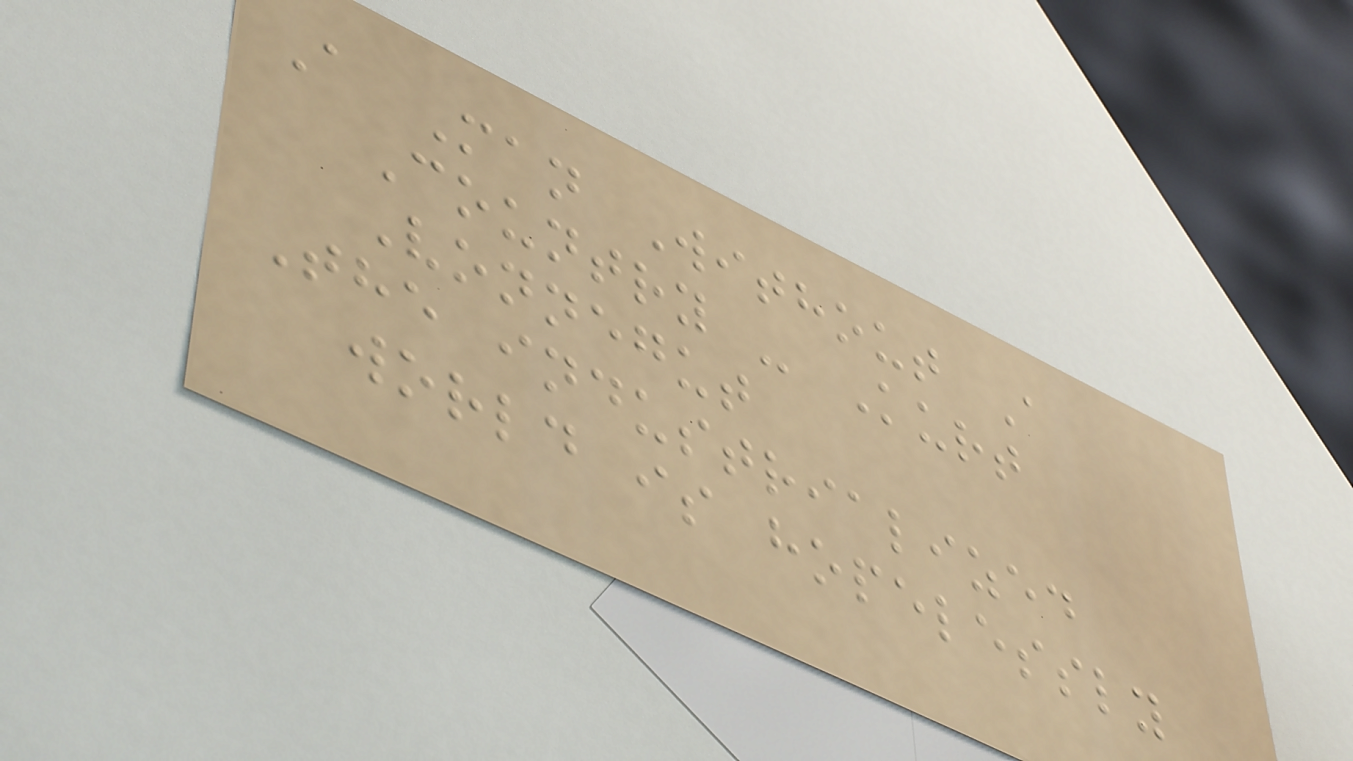A Man Without A
Country - Kurt
Vonnegut
The industrialized
world is hopelessly
